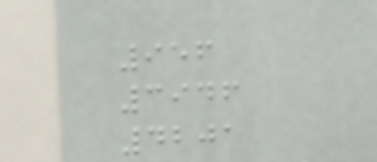956
3946
4201
